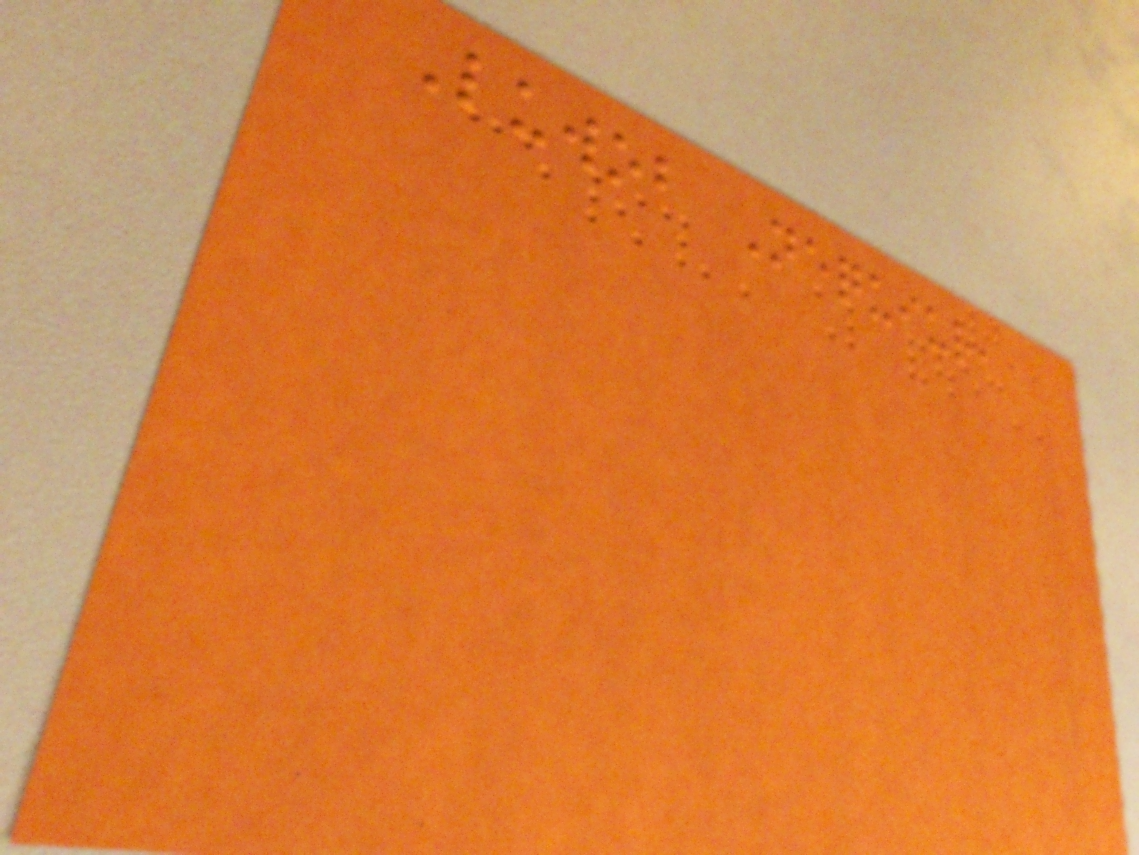Luwob Nequiur,
